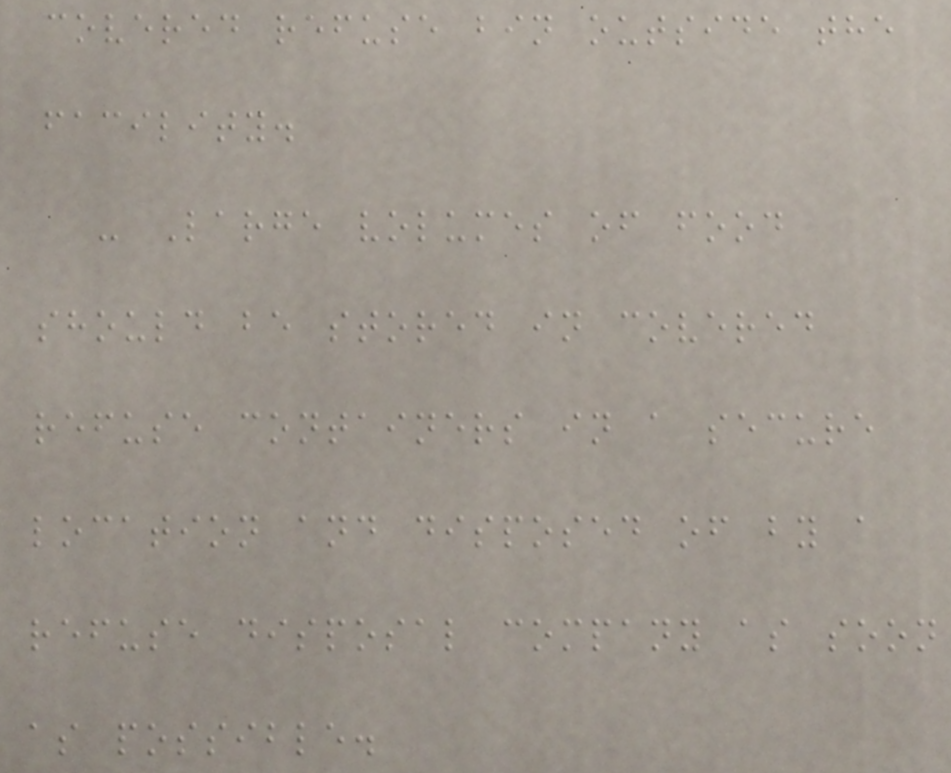covered refuse bin outside the
facility.
- Large volumes of food
should be stored in covered
refuse containers in a secure
location and disposed of by a
refuse disposal company as soon
as possible.
